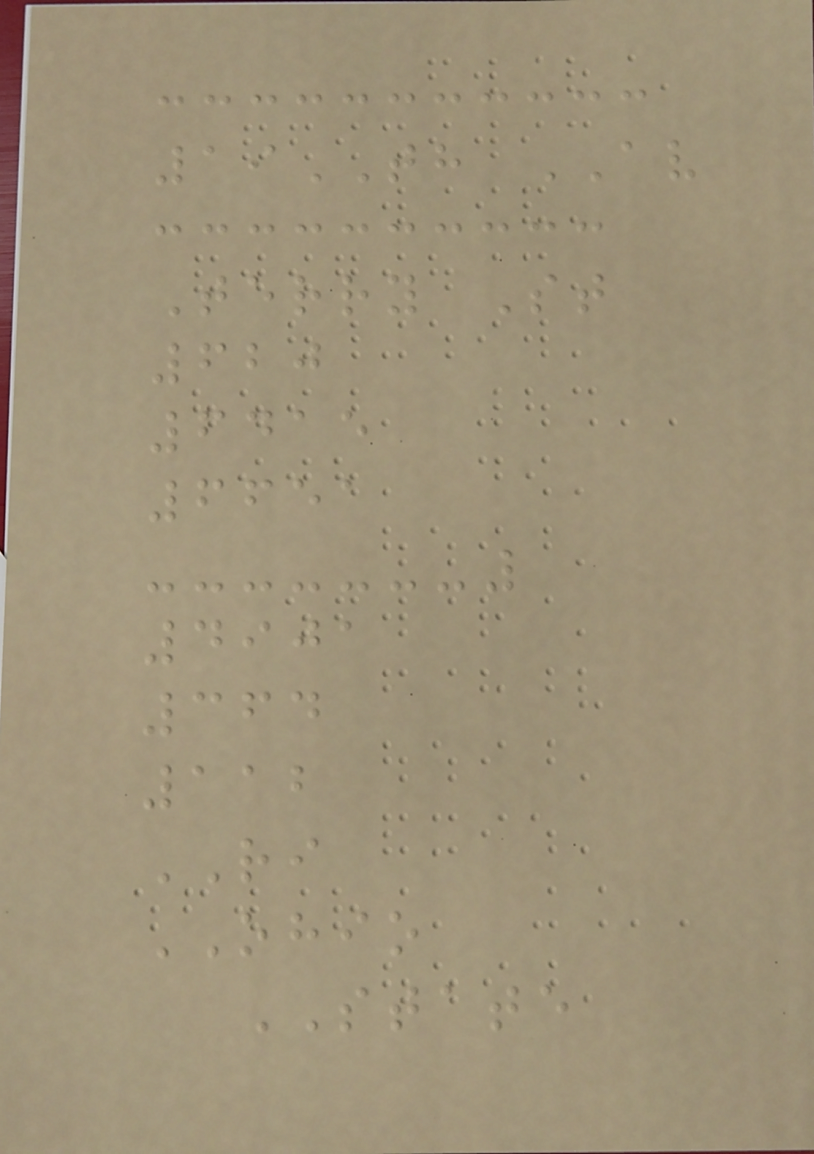19TH AV
Terry St
620
6415
6651
4901
364
112
RI
OHIO
STATE
